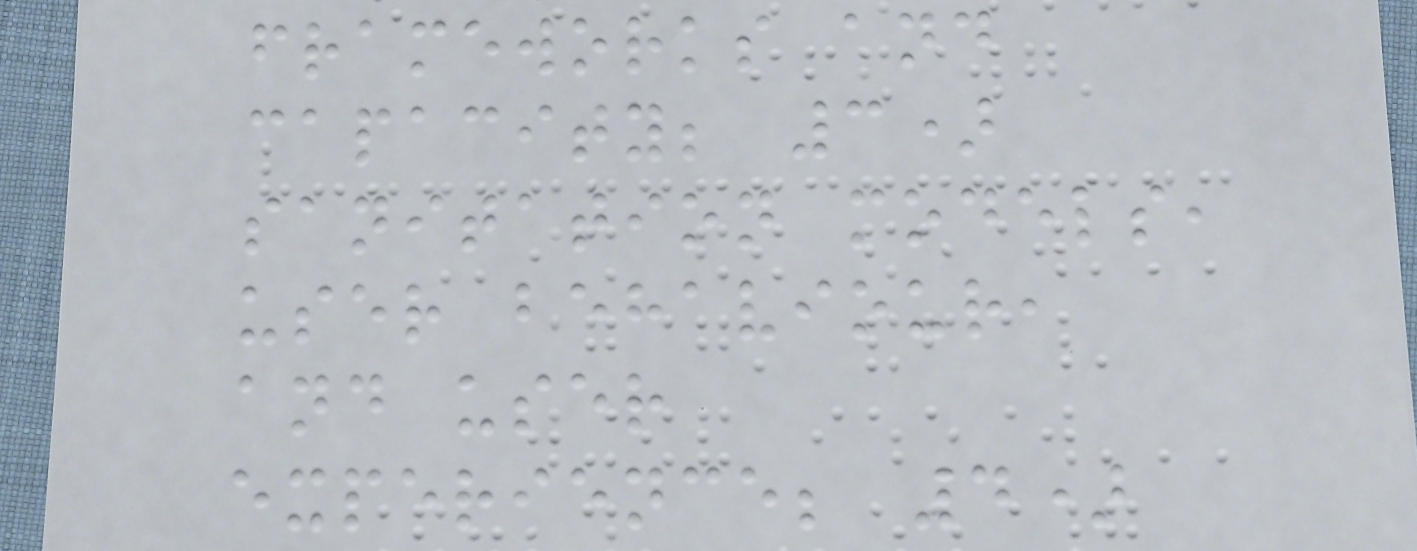frameworks and
capacity; 3)
sanitation models,
user behaviour,
and user
experience; 4)
